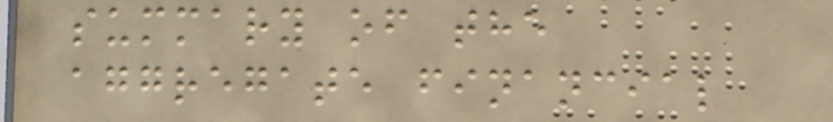summary of the
aggregate financial
